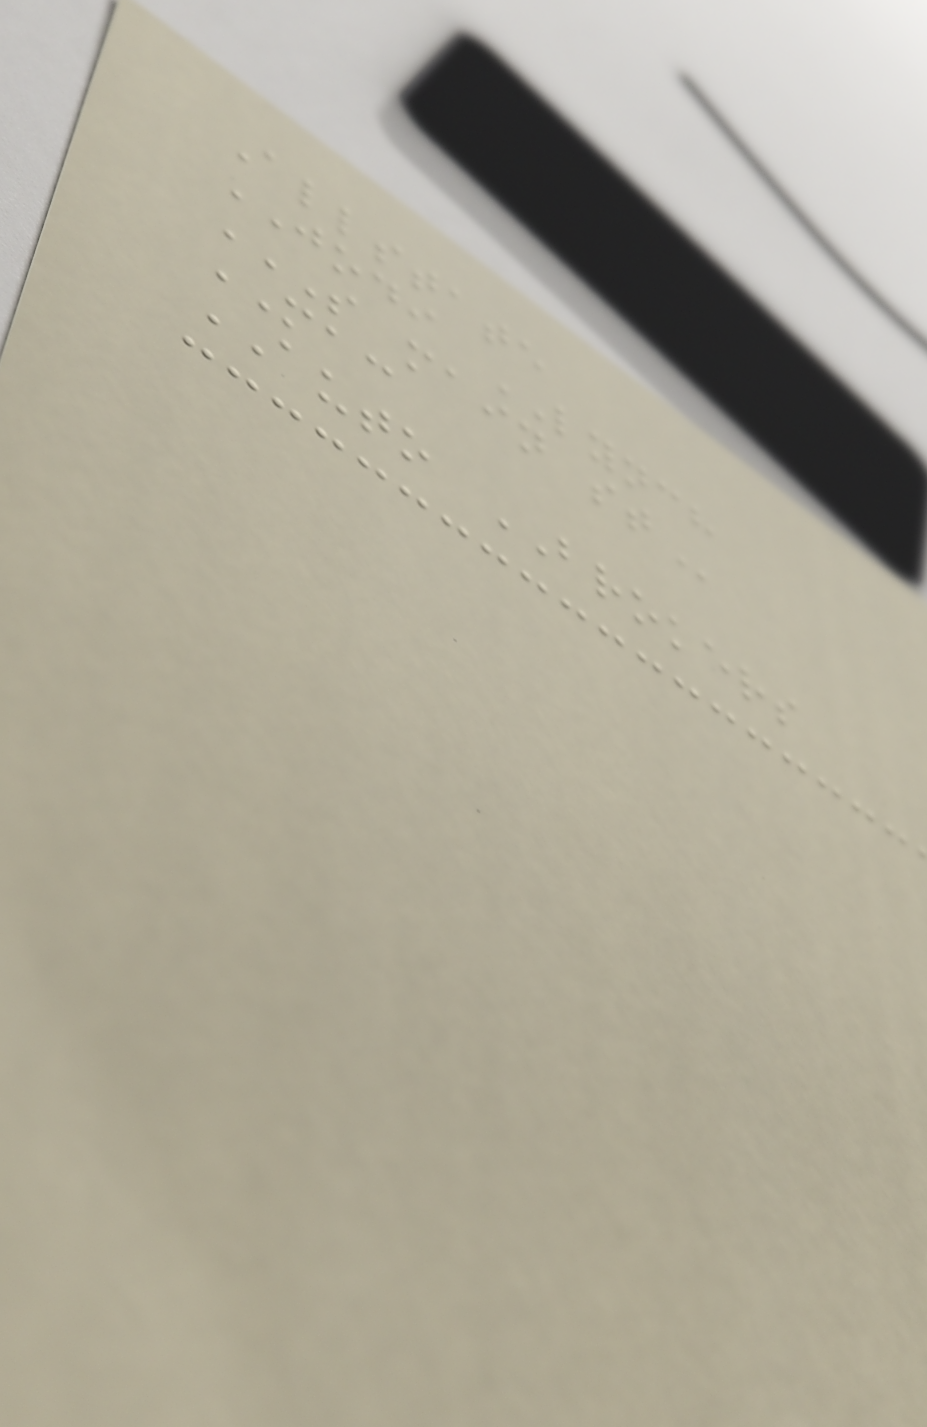Allstate
JODI LYNCH
S MAIN ST
MAC
AUTO BROKERS
